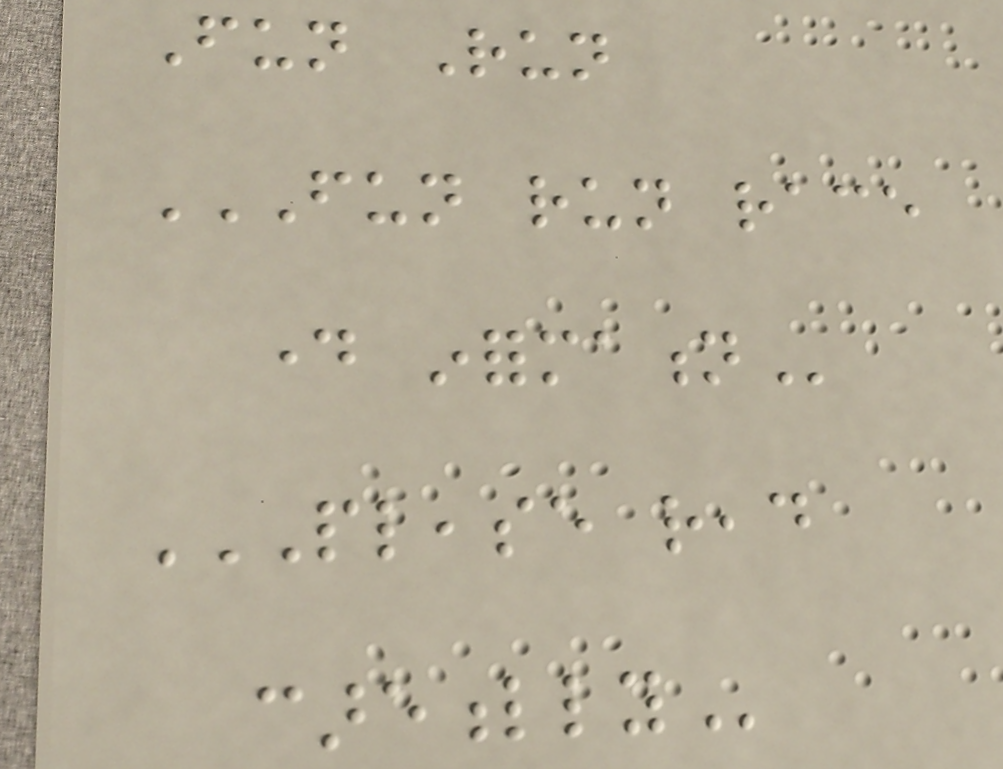Fun Run
FUN RUN RACE
DAY INFORMATION
PLEASE READ
CAREFULLY
